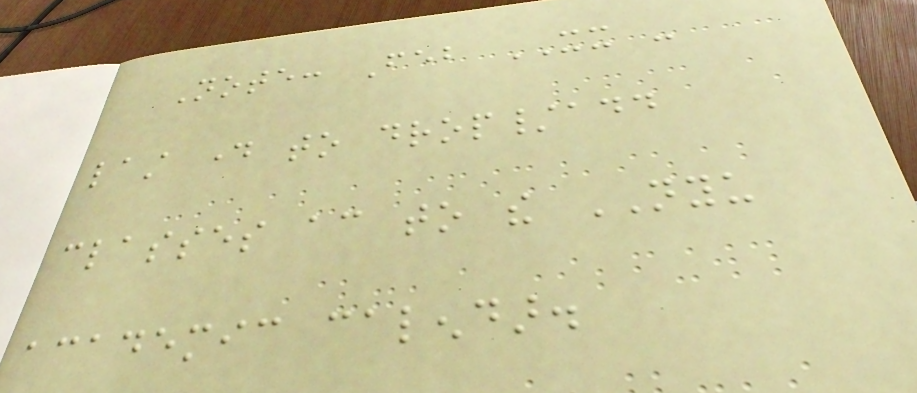Note: Feb XX -
last day to drop/add
classes according to the NYU
academic calendar.
